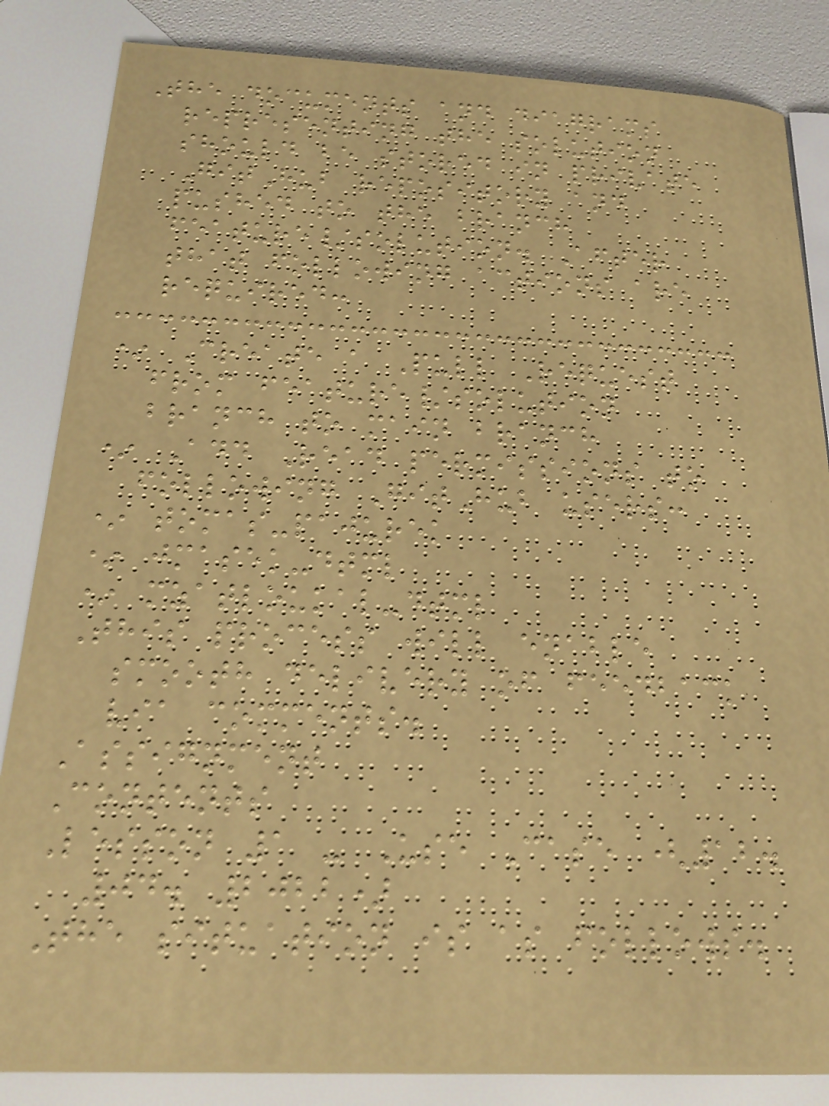The documents and diagrams
representing the solution
should be stored in private
GitHub repository and
pushed to the branch
feature/solution. After
that following actions are
required:
* Create a Pull Request
from feature/solution
branch to main branch
* Add Read permissions to
following GitHub users:
* tomas-pajurek
* jmasek-dtml
* mzatloukal-dtml
This process will enable
smooth delivery of feedback
via comments.
Assignment
Contents
Lesson 1 - Use Case (12.
04. 2022)
The situation is as follows.
